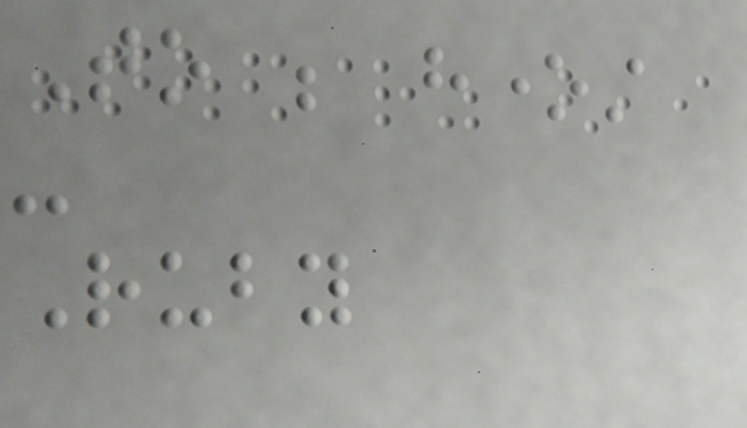To be honest
-
Ruby
